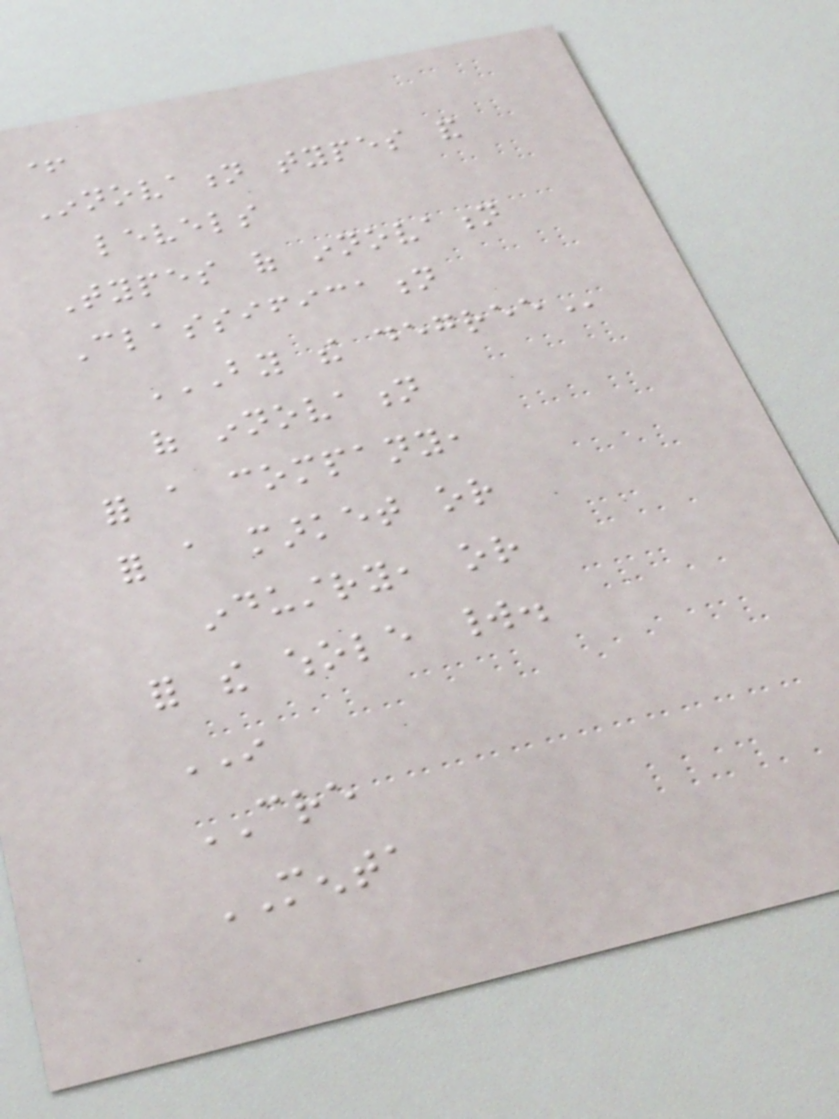+
Innovation types and
levels
Types of innovation
Classification
BY THE DEGREE
of innovation
for a company,
for a market or
industry, or
for the whole world.
IN
CRE
MENTA
